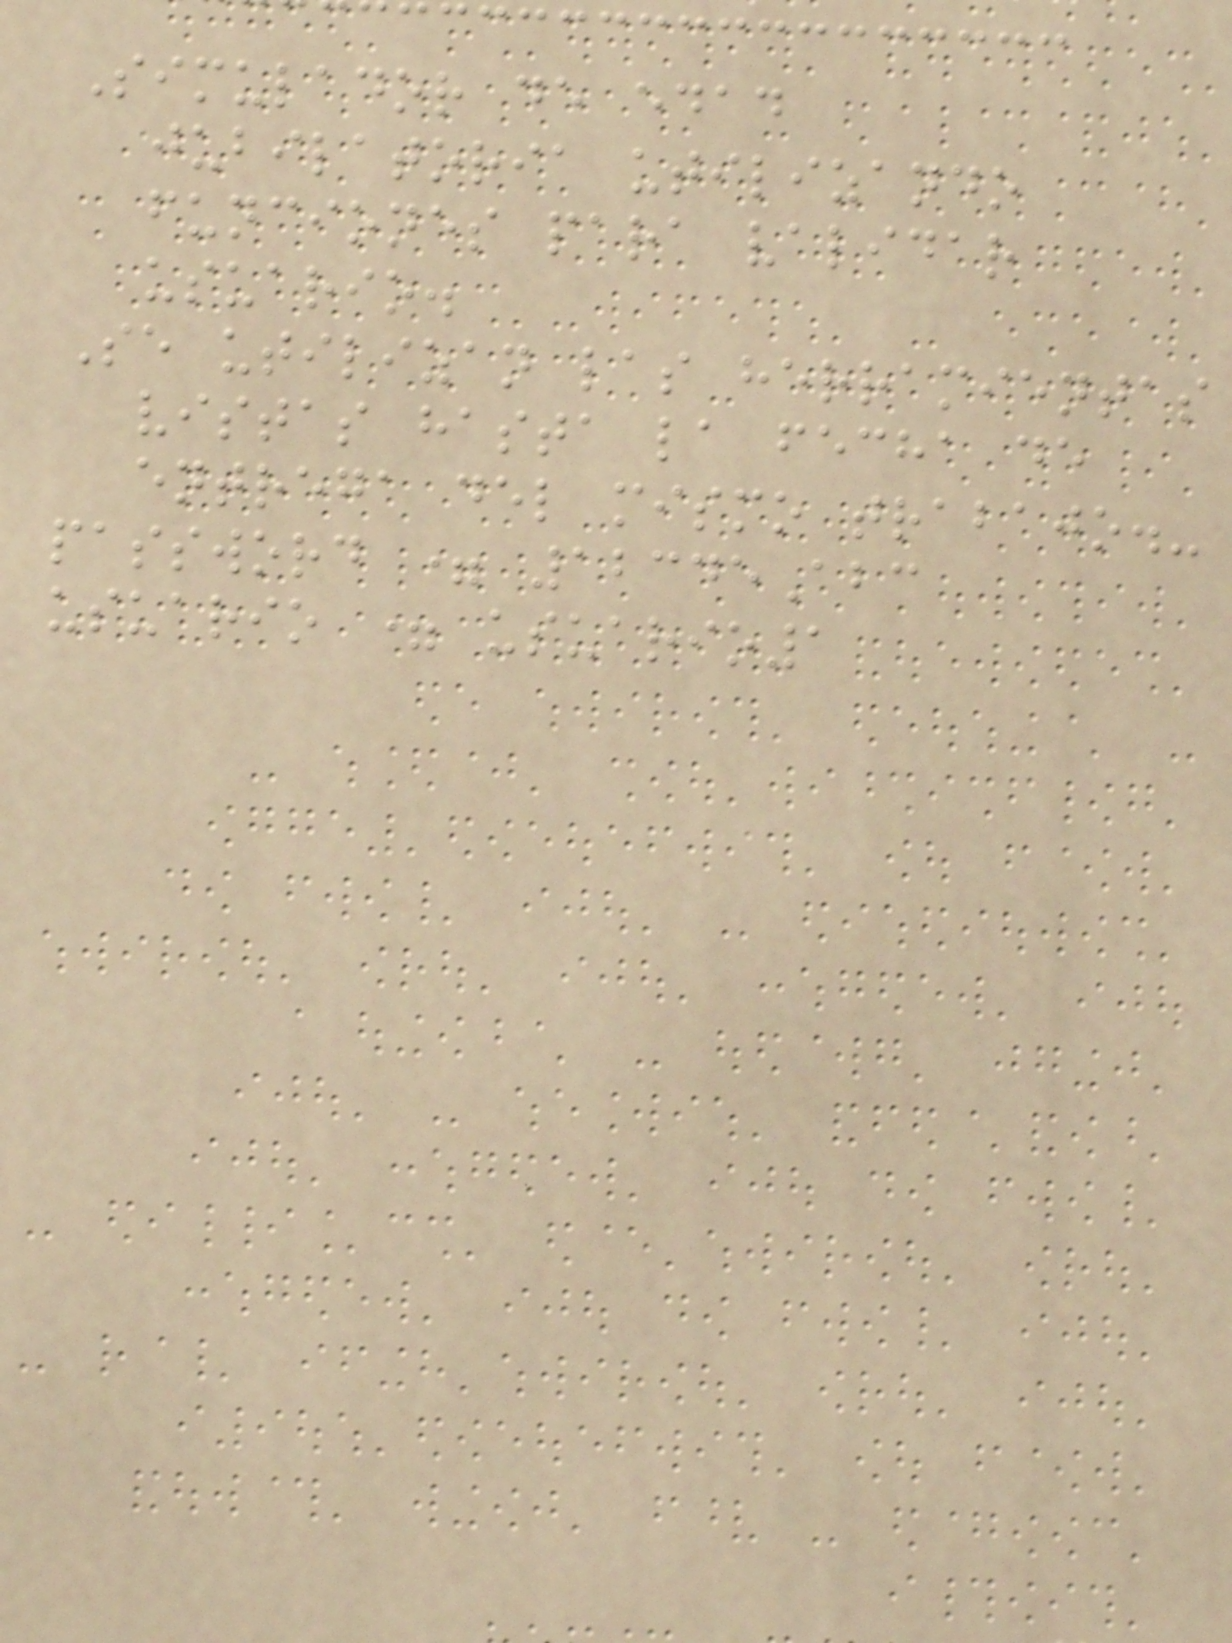Simulador de edad
jubilatoria utilizando
funciones para validar
usuario.
Se utilizan las herramientas
vistas hasta la fecha de
entrega del mismo trabajo.-
password = 12345Abc
usuario = usuario1
